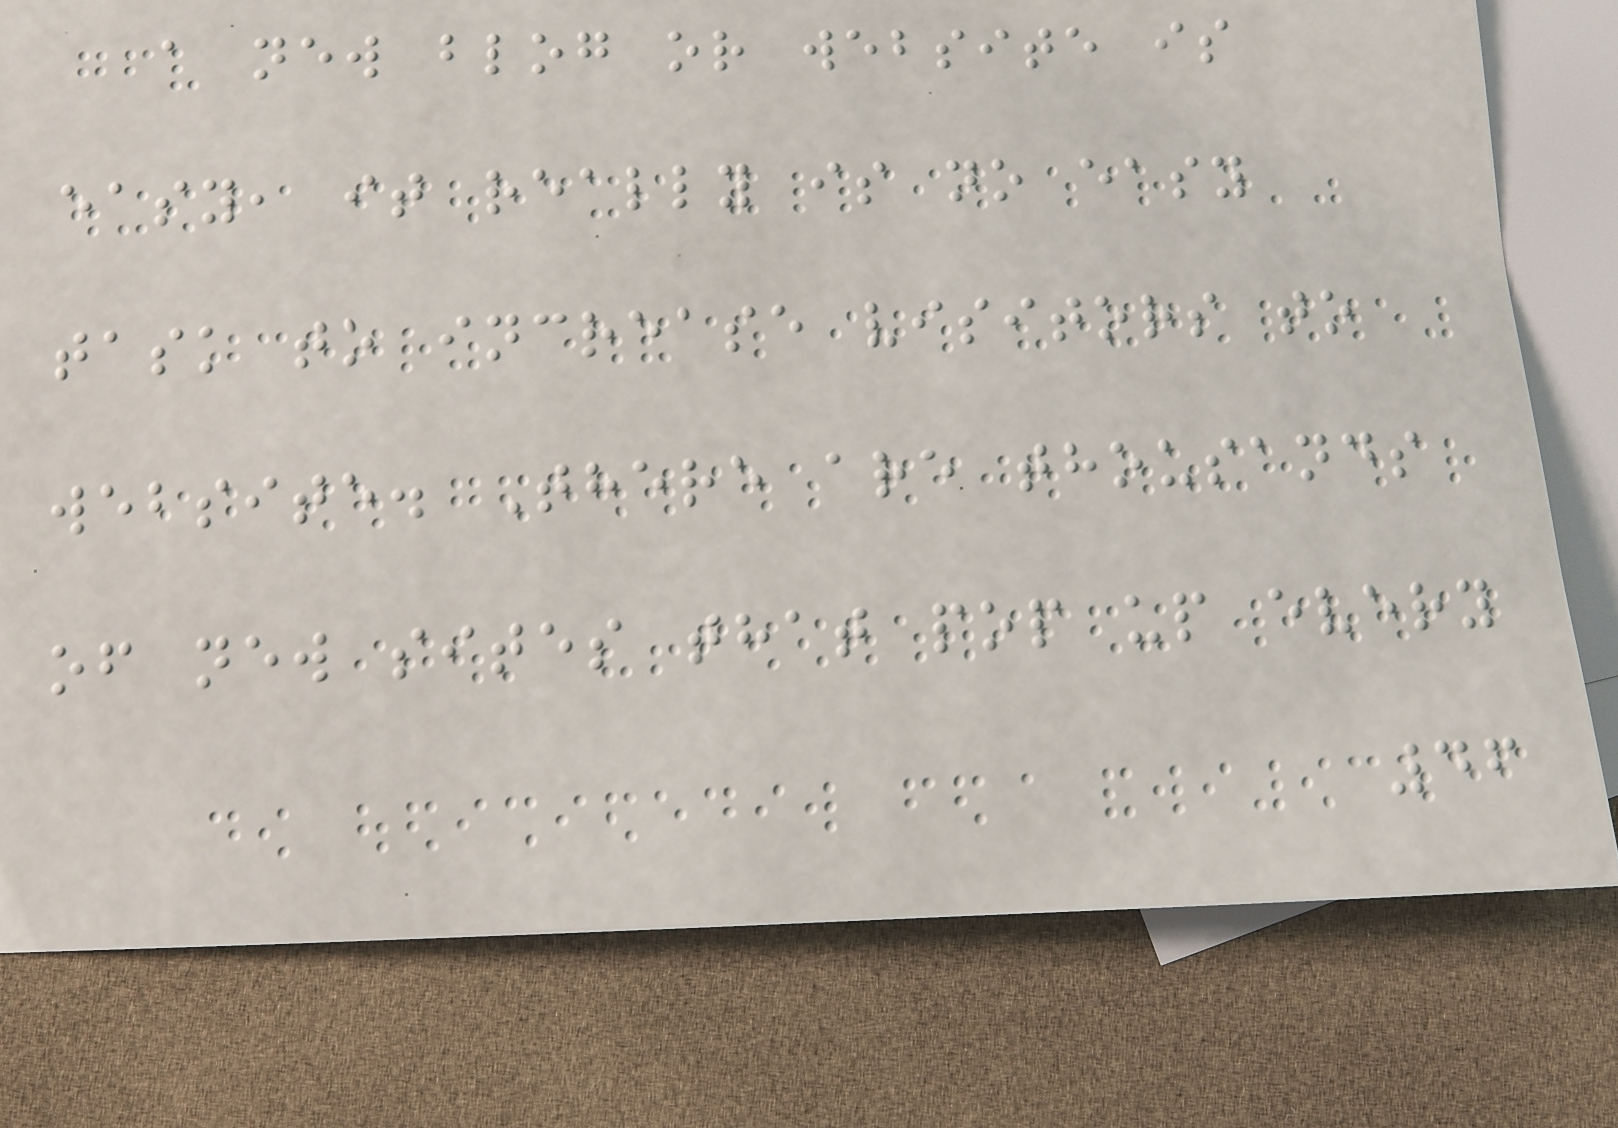a new blog or website is
easy, it really is no easy
task to increase visitors to
website. There are thousands
of new sites that pop up every
46
